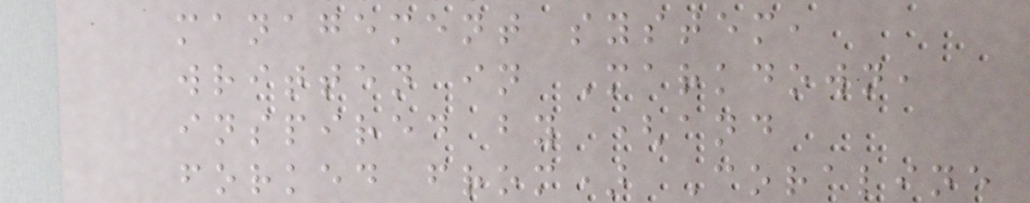management system,
written in Markdown,
inspired by (and
forked from) Coraline
